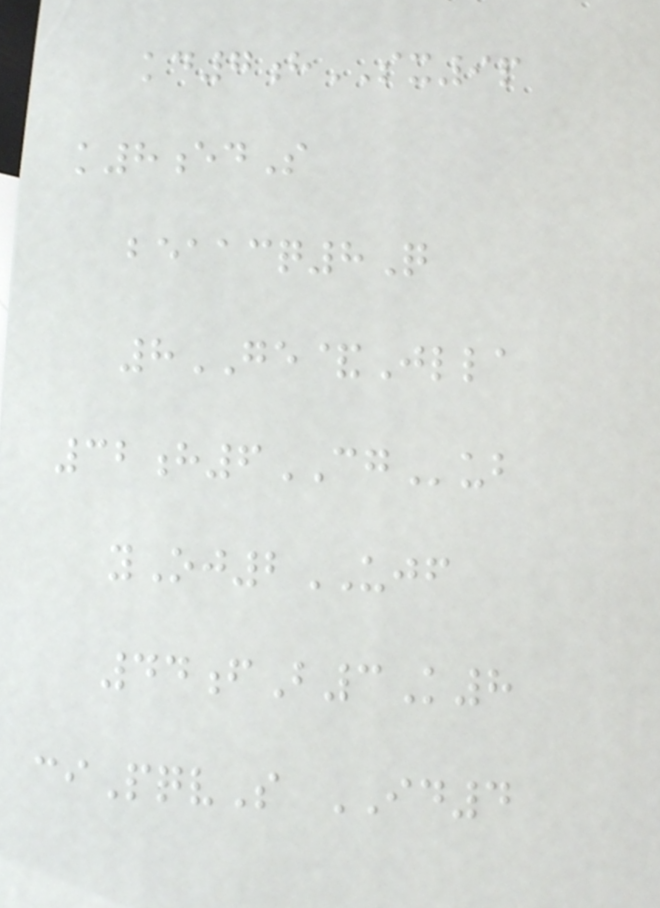kd7hSX9p
k8edS
beaacq8Q
8GE&Jlla
32h6CGub
yOj2UJF
44fB3K8
ciPqvS ID4
